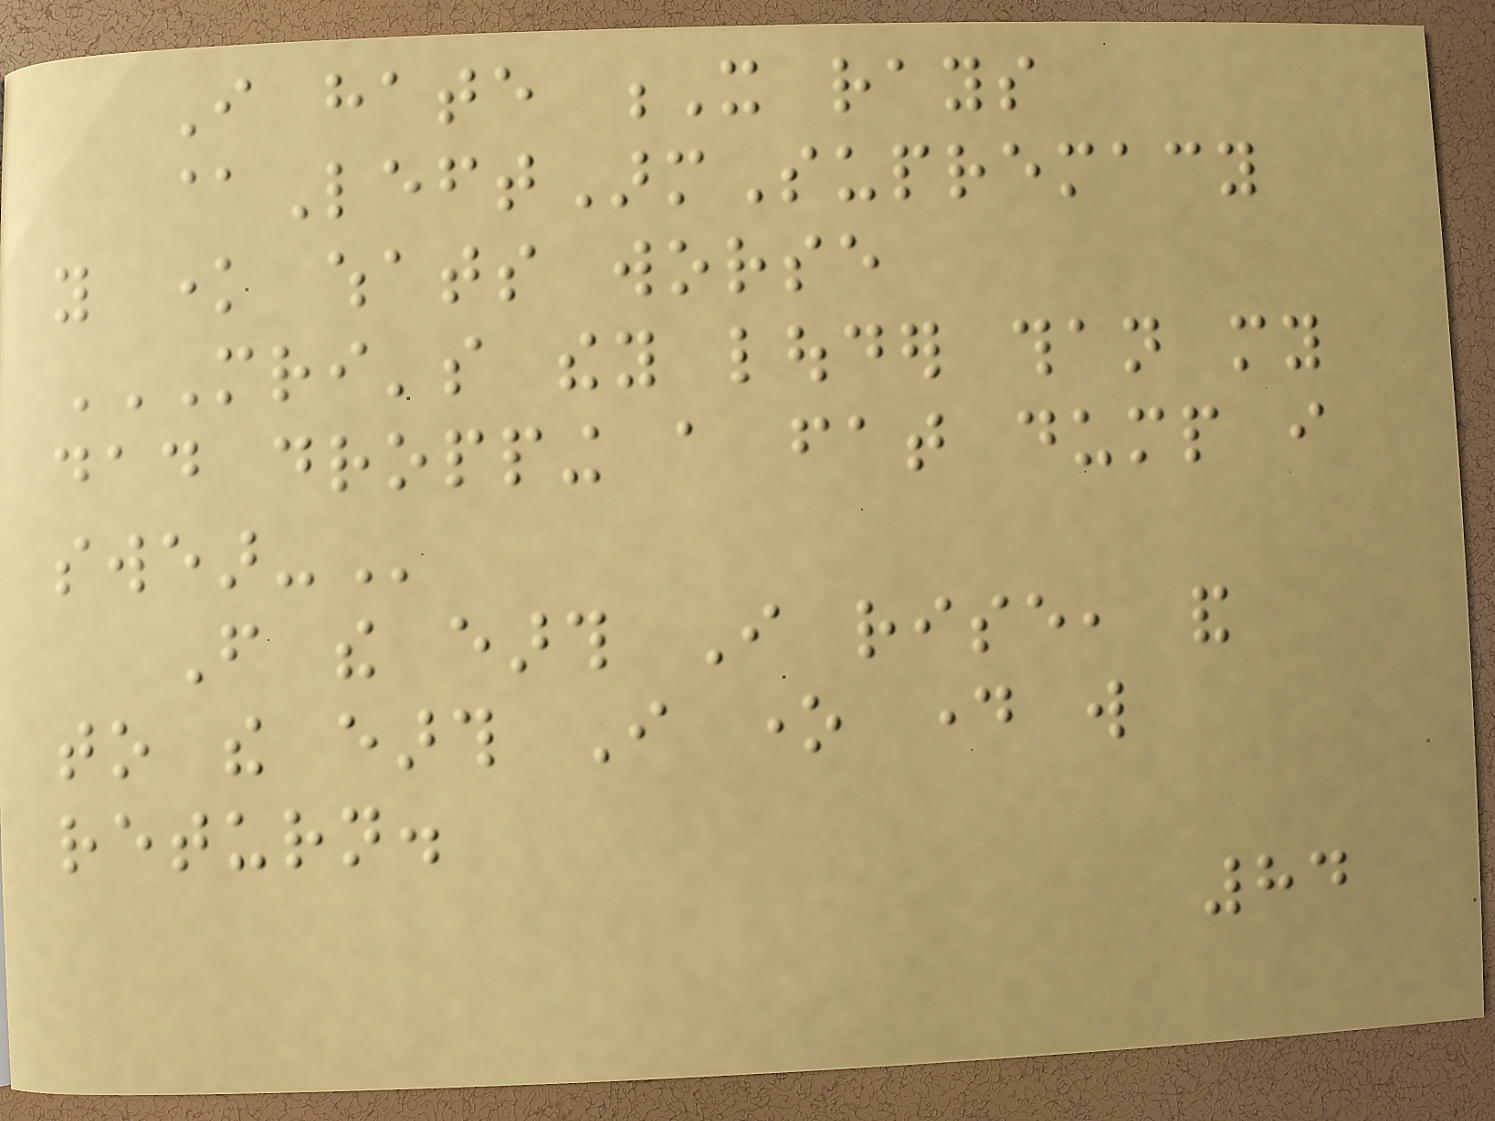I hate X rays
@LeftArmSupremacy
you know whats worse
MRI'S THEY LOUDER THAN MY
DAD DROPPING A FAT DUMP I
SWEAR-
From the earth I rise, and
to the earth I one day will
return.
84
